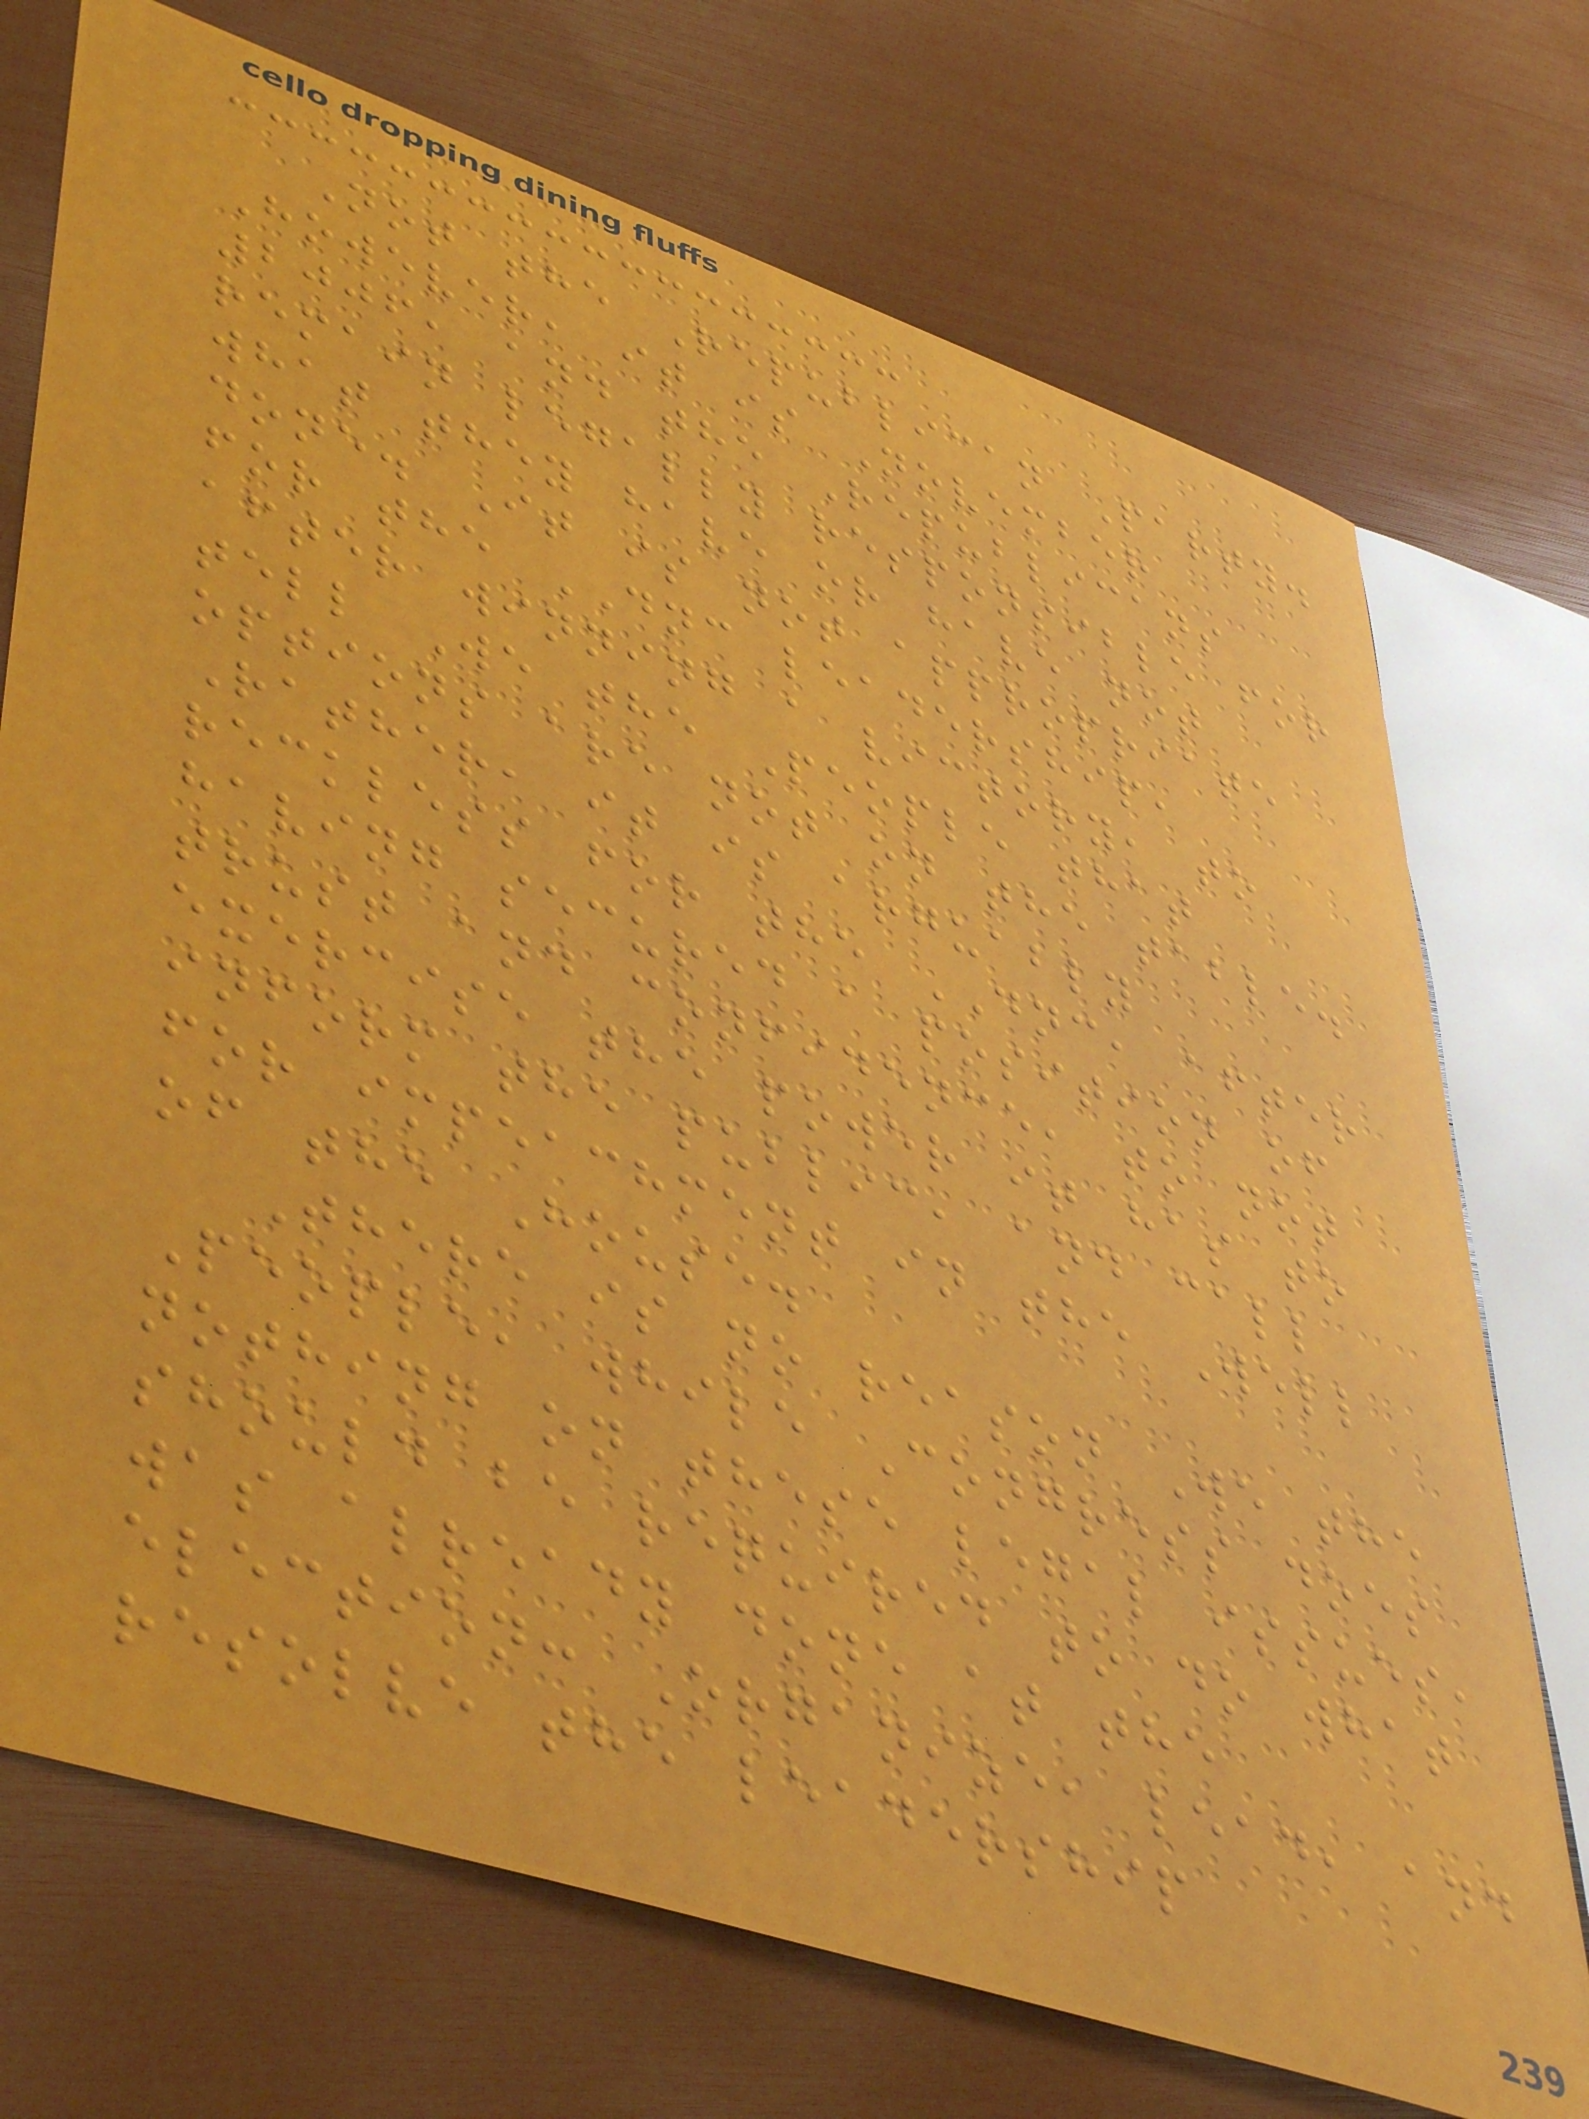Not the Republican Party.
However, it is November
2006, and the Republicans
remain legally responsible for
what they have or have not
done. It is not appropriate
for the DNC leadership,
after winning a victory, to
tell We the People that
options are not on the table.
Rather, it is arguably
reckless for the DNC, after
having secured a position of
trust and confidence, to not
exercise the power it has to
inform the public, and call
for impeachment in the Well
of the House.
There is no reason We the
People, while Congress does
nothing on these legal issues,
should be required to do what
was already done at the
election: Organize, lead, and
resolve the leadership
